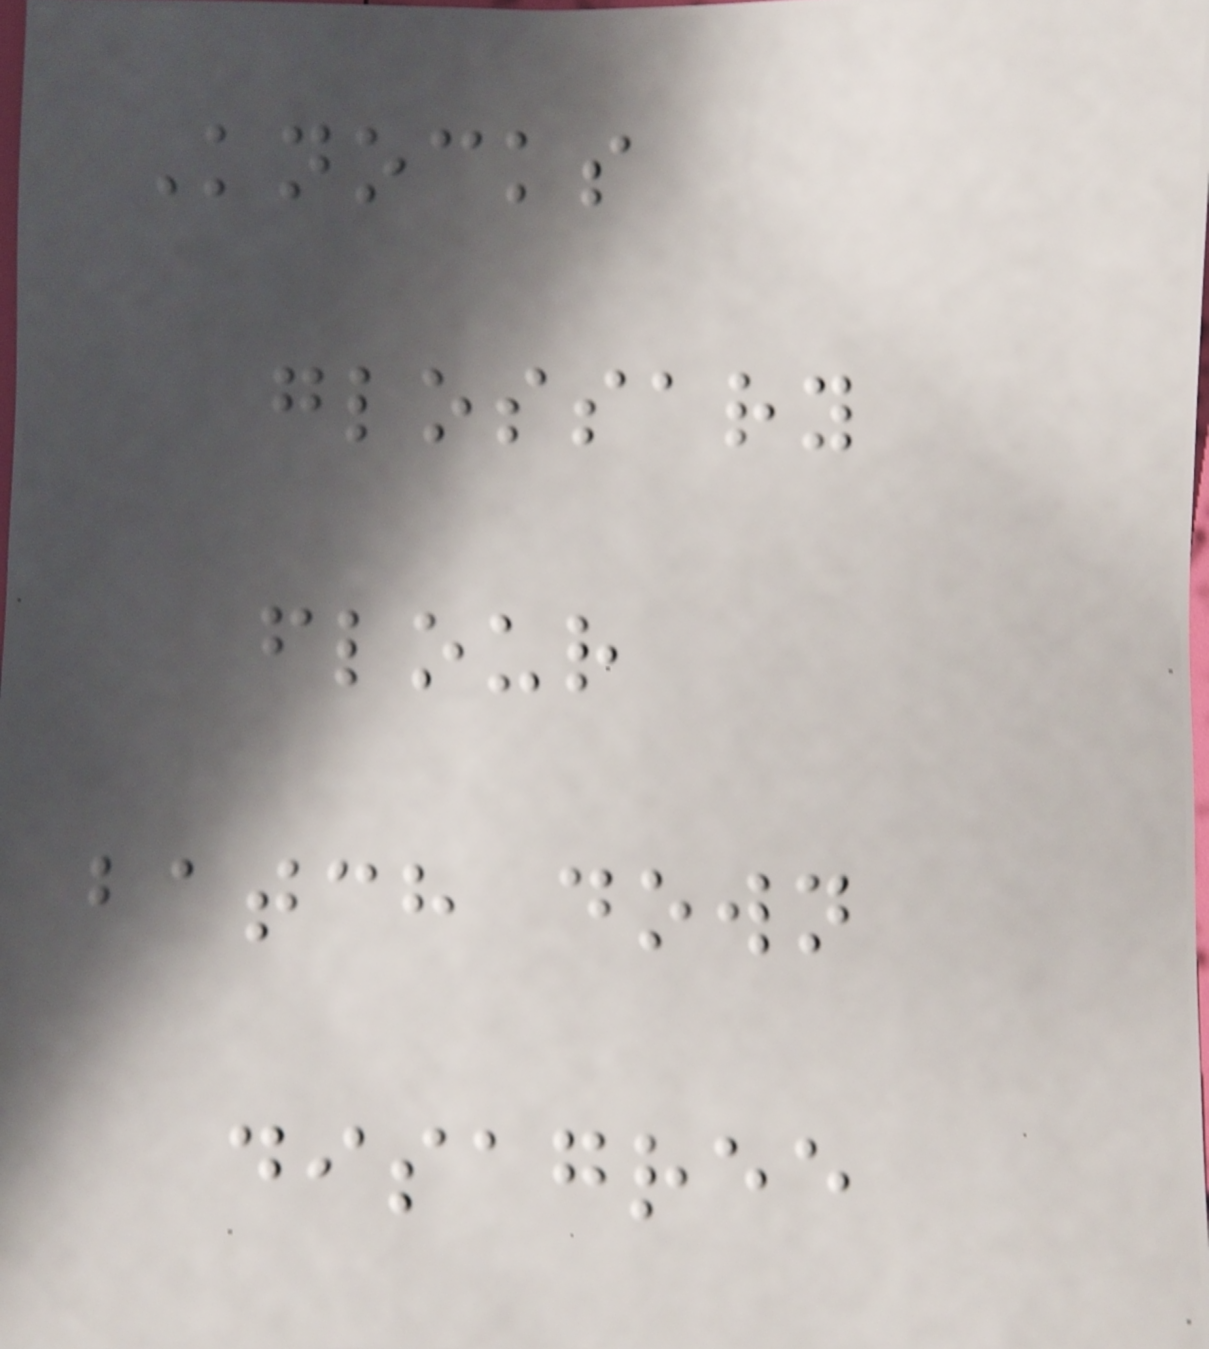Knocks
glossary
flour
batch down
disagree
